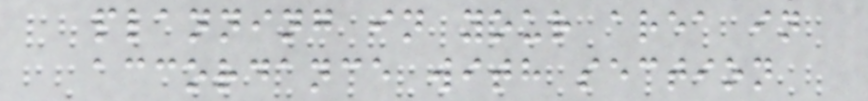planning in your area in
accordance with section
